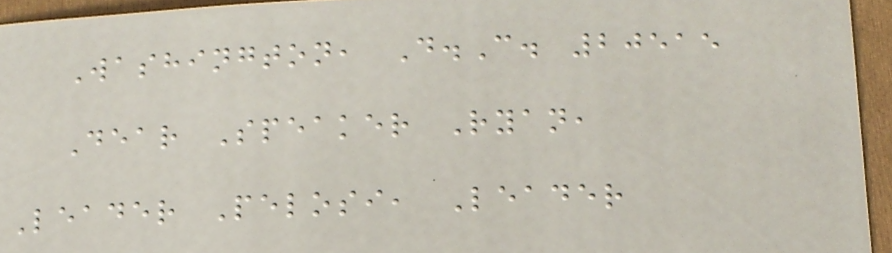Washington, D.C. 20515
Dear Speaker Ryan,
Leader Pelosi, Leader
